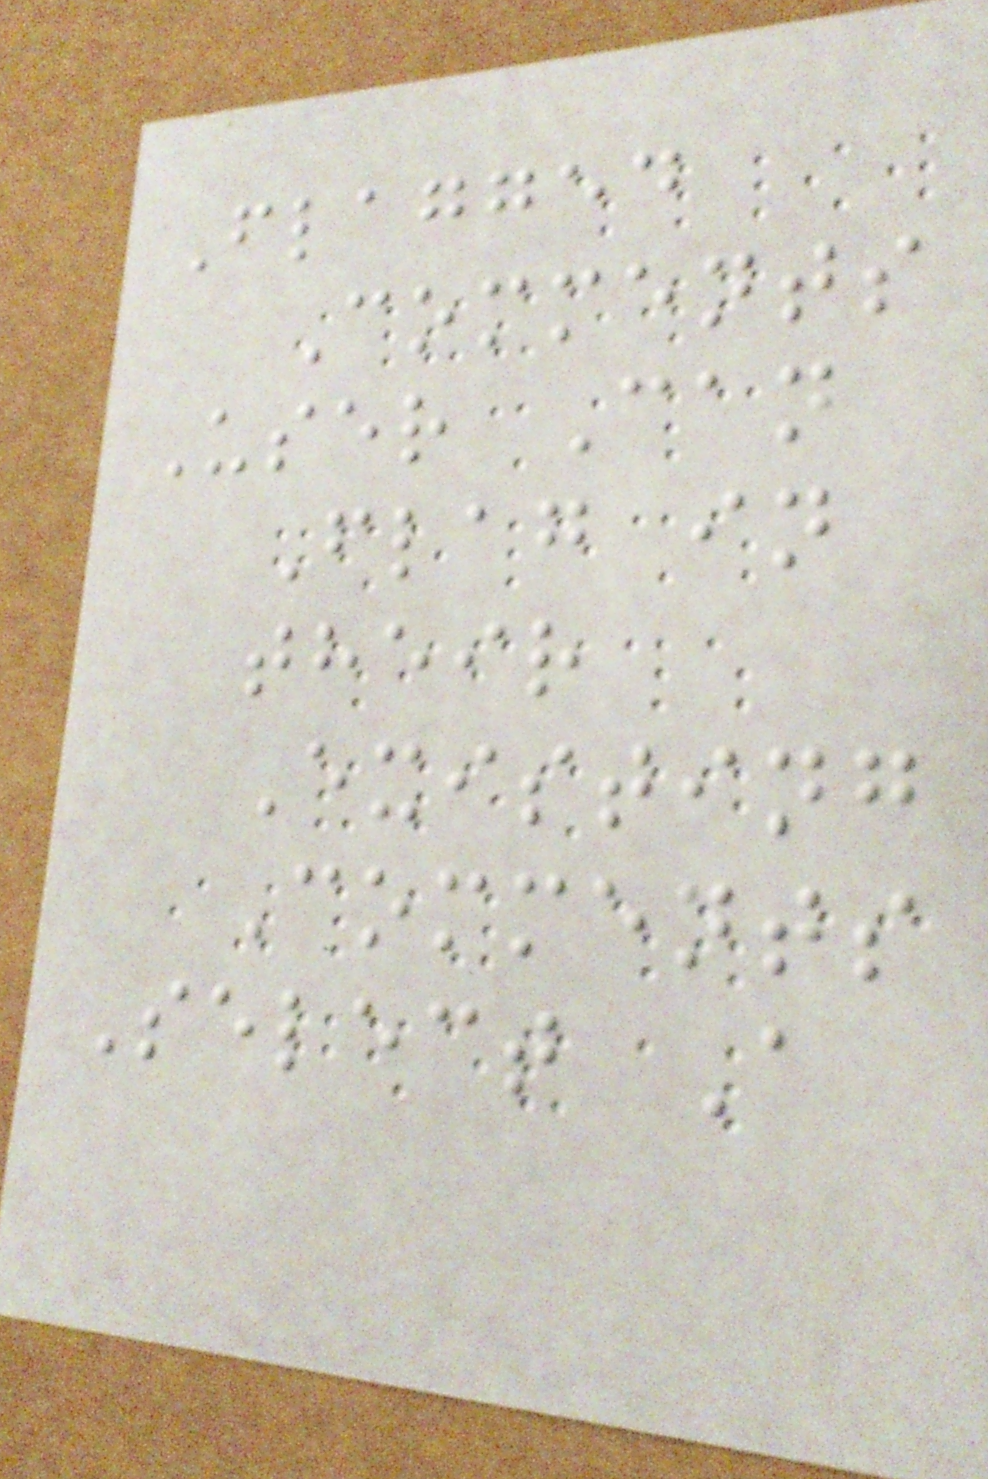Flagged
Comments
User Can
Flag in
their
Existing
Comments
Select A
